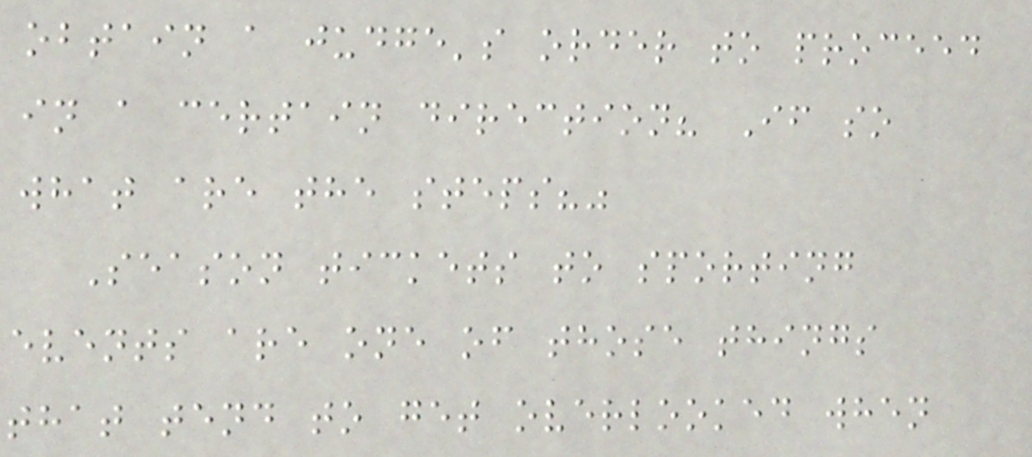obtain a judge's order to proceed
in a certain direction? If so
what are the steps?"
Season tickets to sporting
events are one of those things
that tend to get overlooked when
